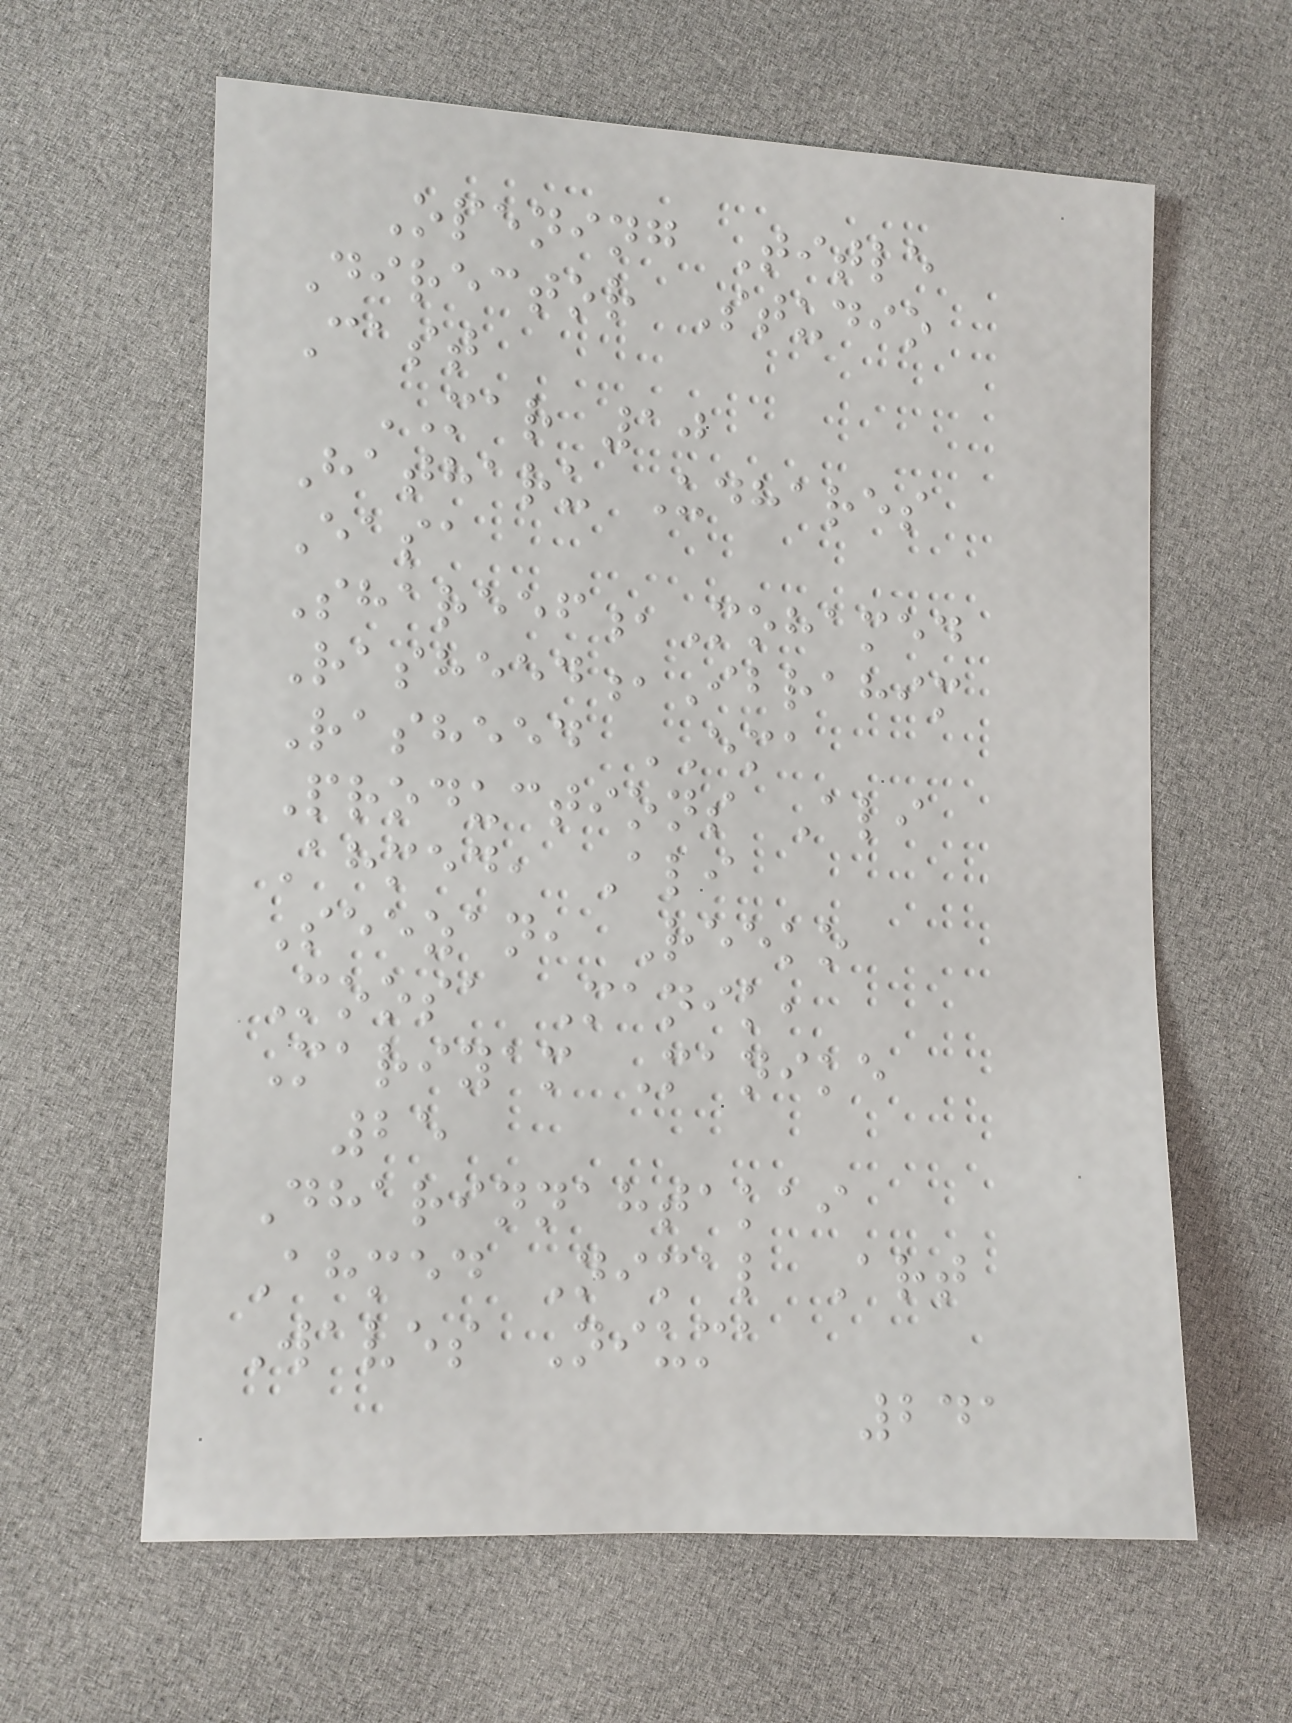Opening Title
Director Studio
Cast
MAR 10
Hatharu Udhares
Easa
Shareef,Mohamed
Rasheed,Ibrahim
Rasheed EMA
Productions Ali
Ahmed, Ali
Seezan, Reeko
Moosa Manik,
Mariyam Manike
25
Dharinnahtakai
Ahmed Nimal Art
Waves Niuma
241
